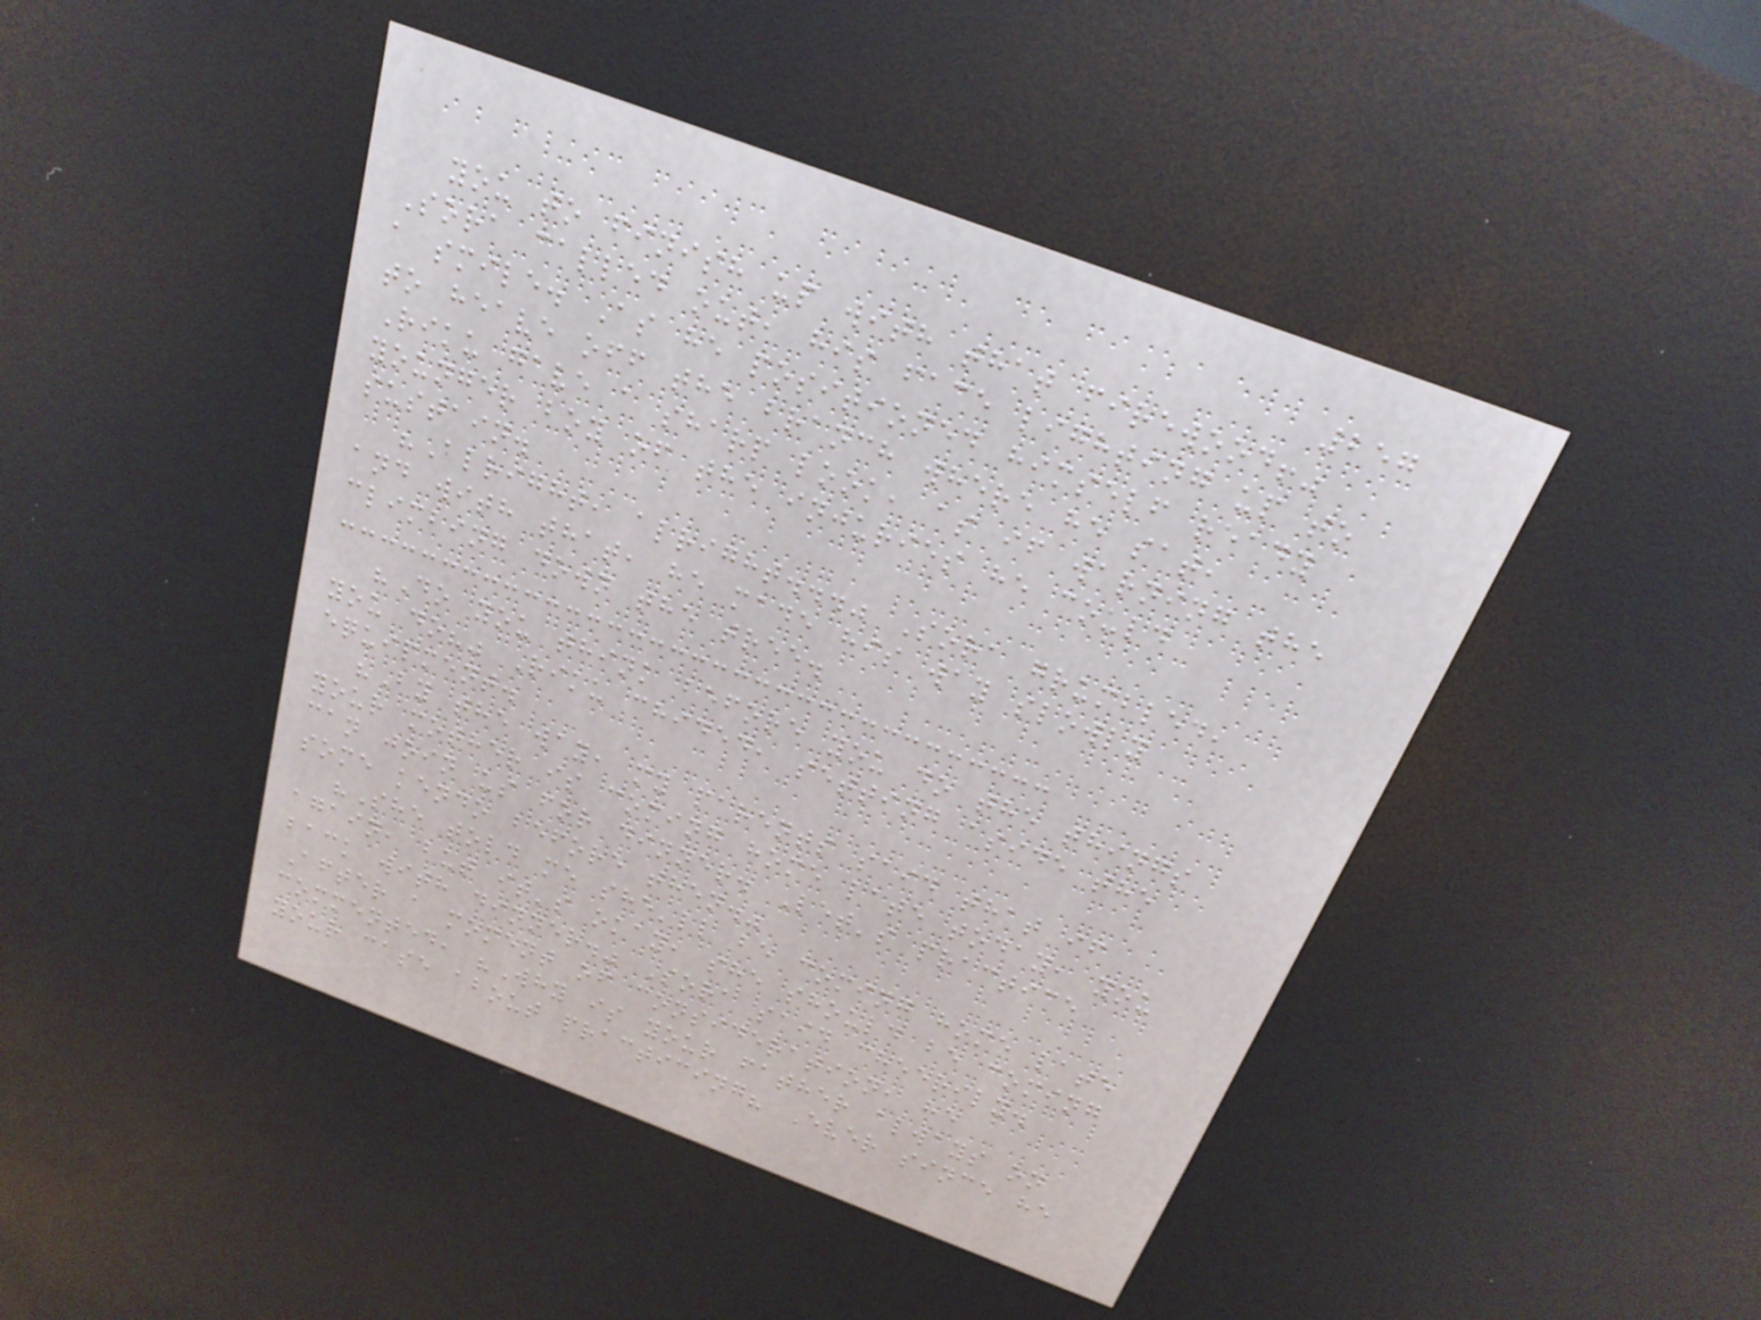257
you to finish up with that firewood!"
Sora called out, his face lighting up to
a smile. As he positioned himself ready
to heave off the branch where he sat,
Riku gave a sharp look, as if warning the
younger boy of the injuries he could
sustain.
"Alright, alright..." Sora grumbled,
and with that, he made his way slowly
climbing down the tree.
"Do you think before you do the things
you do?" Riku chided, setting aside the
equipment.
"By the way, my parents said that if
your mother is coming home late today, you
can join us for dinner. Let's practice
some kendo before then."
"She told me she'll be coming home late
again, but it's okay, she should be coming
back with dinner." Sora said cheerily.
After a moment of consideration, he
commented, "Why is your father always on
your case about practicing? Ever since he
